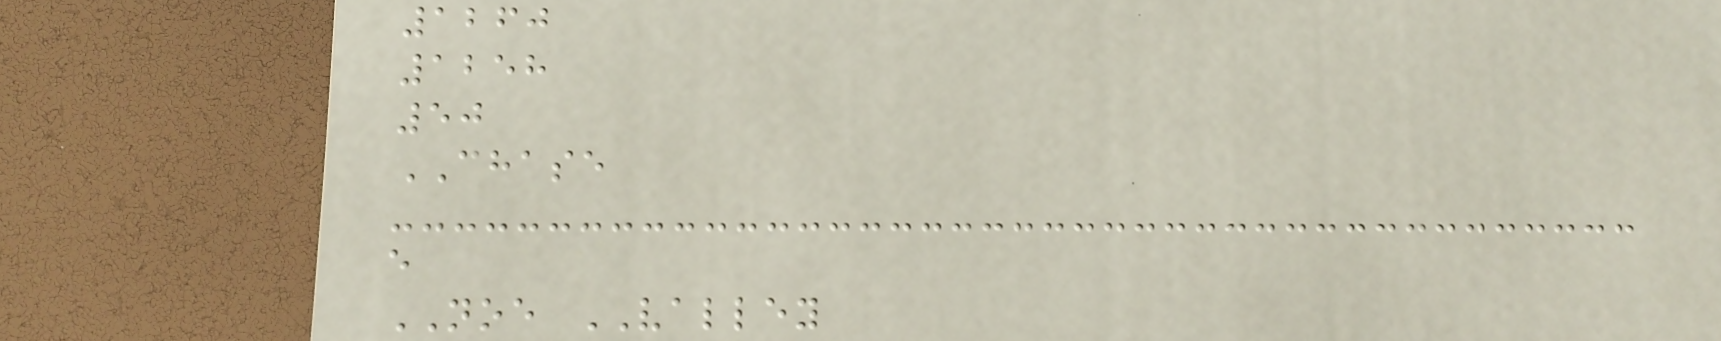1260
1258
50
CHASE
e
NOE VALLEY
